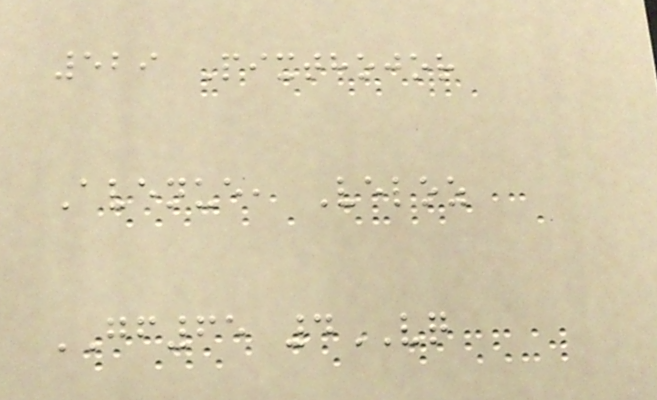529 Pixthojor
Avenue, Veloz
GF65 4VQ
